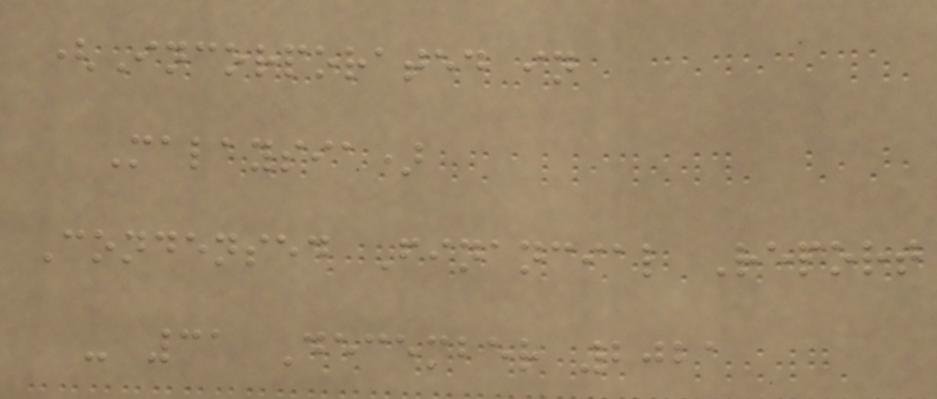(Incorporated in
Malaysia)
Condensed Financial Report
- 31 December 2021
